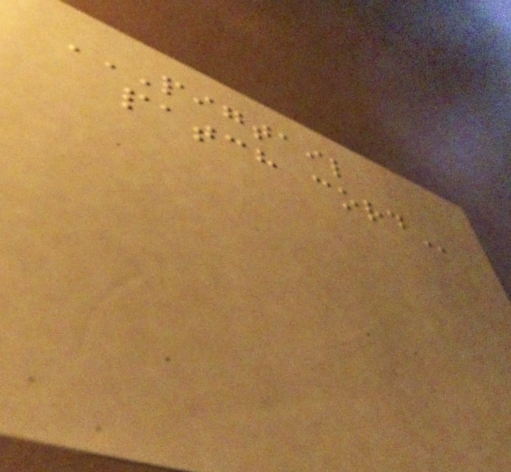PIGTAIL
PATCH CORD
